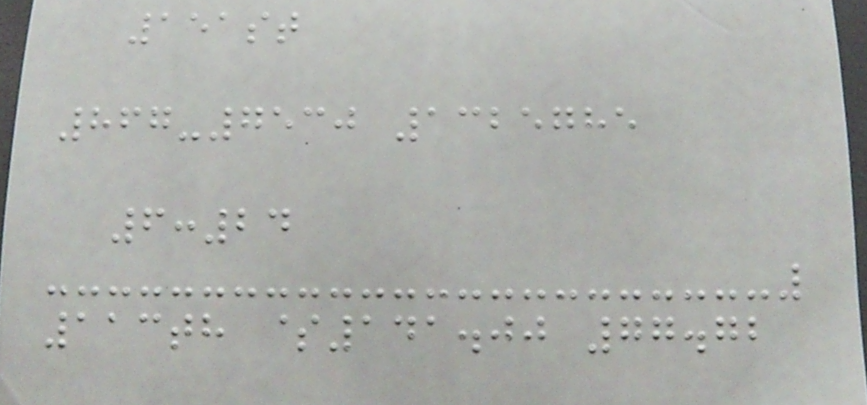151st
867-7530 1325785
6:24
113th $141.00 77.72
